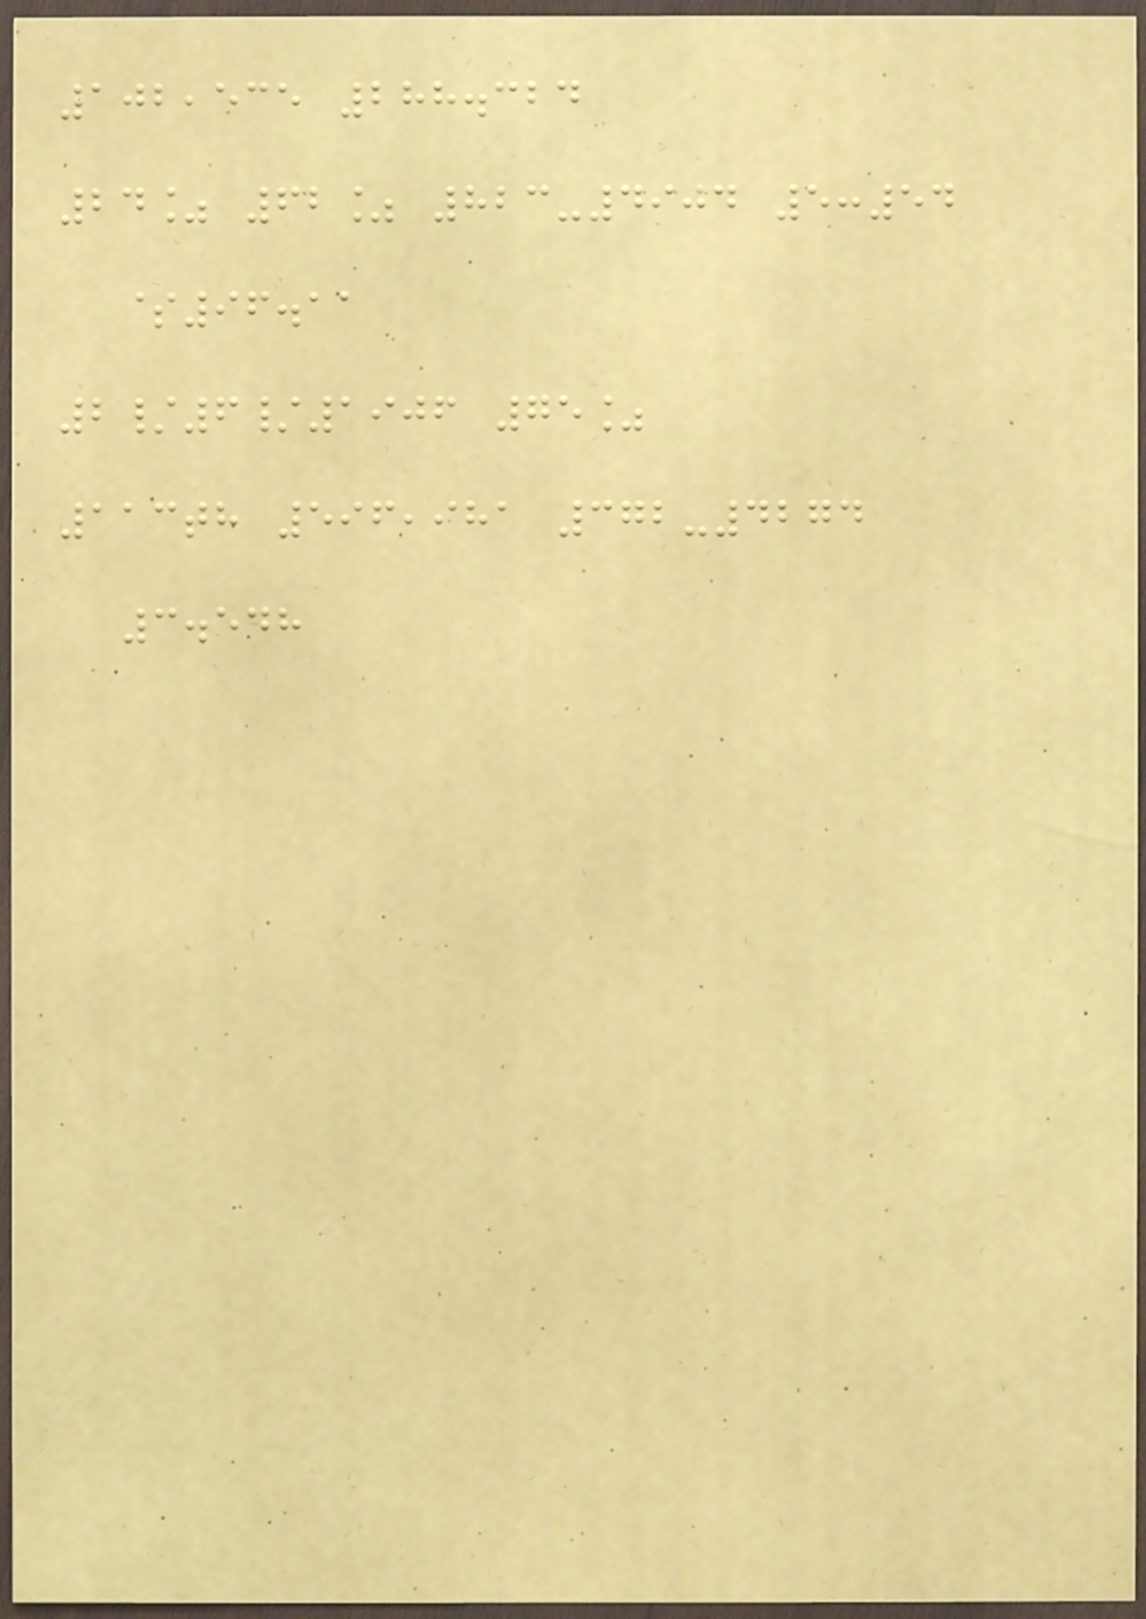102,535 288.324
24% 62% 823-4904 5:54
$96.11
2/6/1906 75%
113th 596,981 372-4274
3.548
